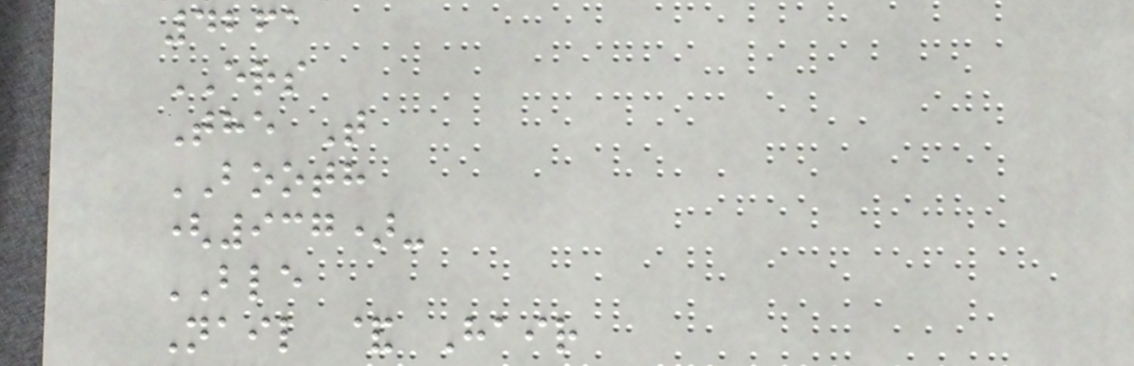4261
ERS
The T
BOOTH
(937)-
BLE
Nail & Hair
